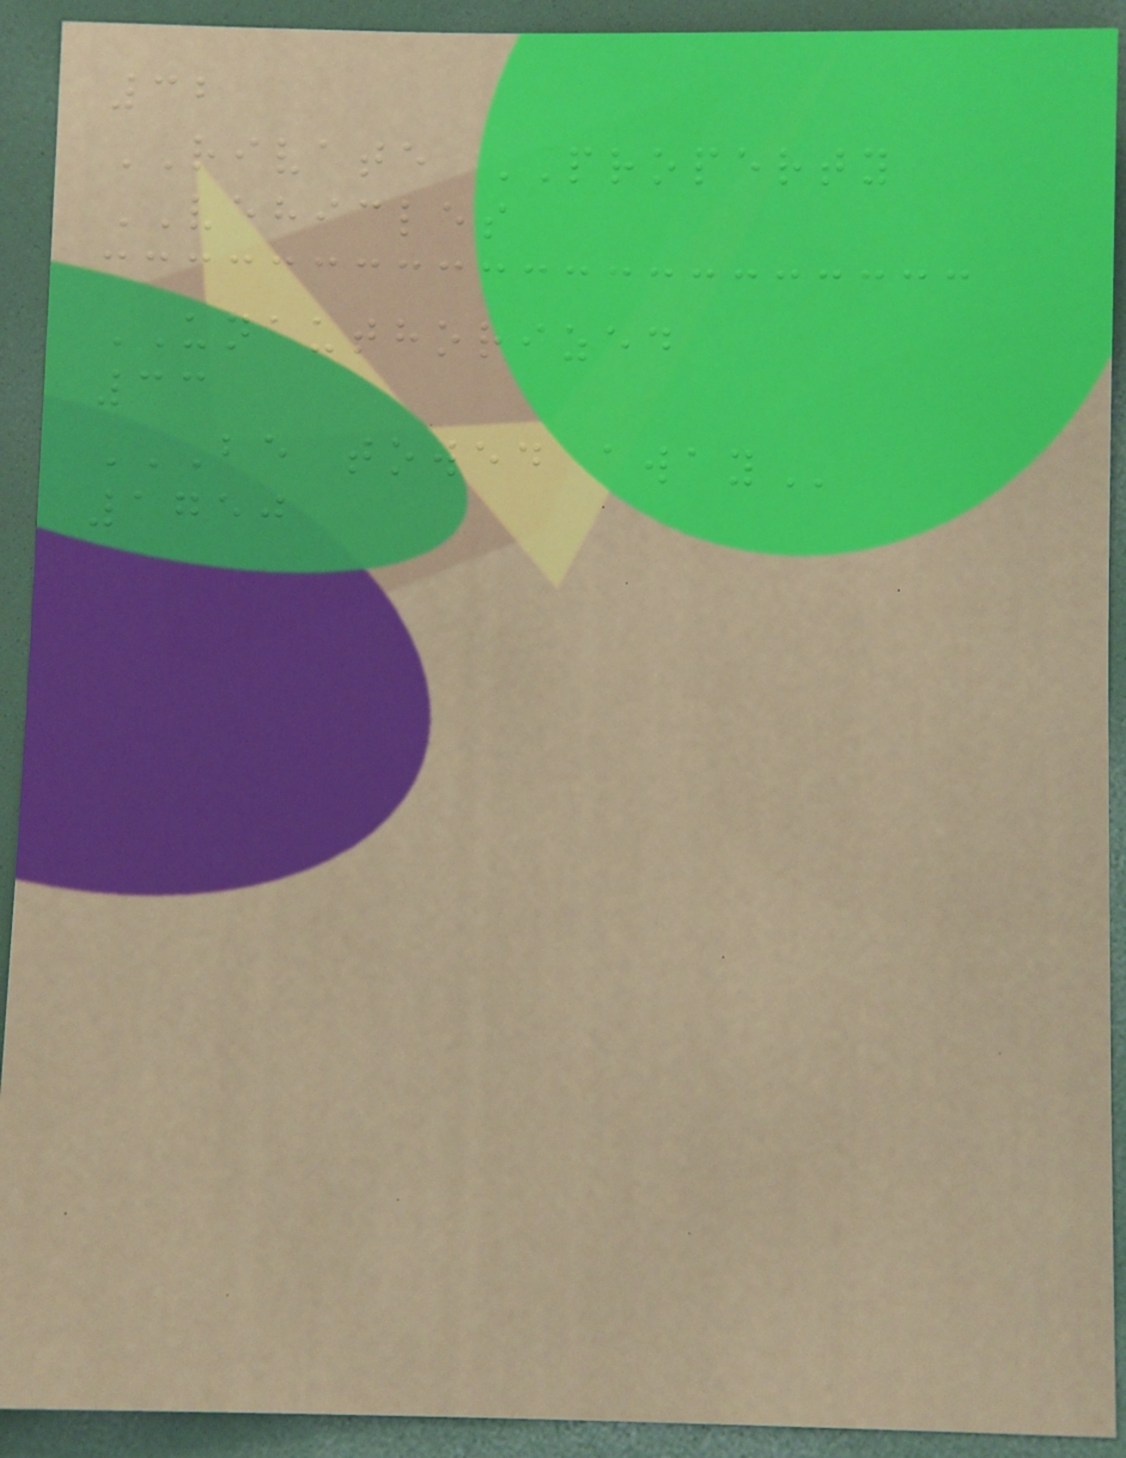32
RIVATE PROPERTY
VEHICLES
UNAUTHORIZED
33
BE TOWED AWAY
1750
